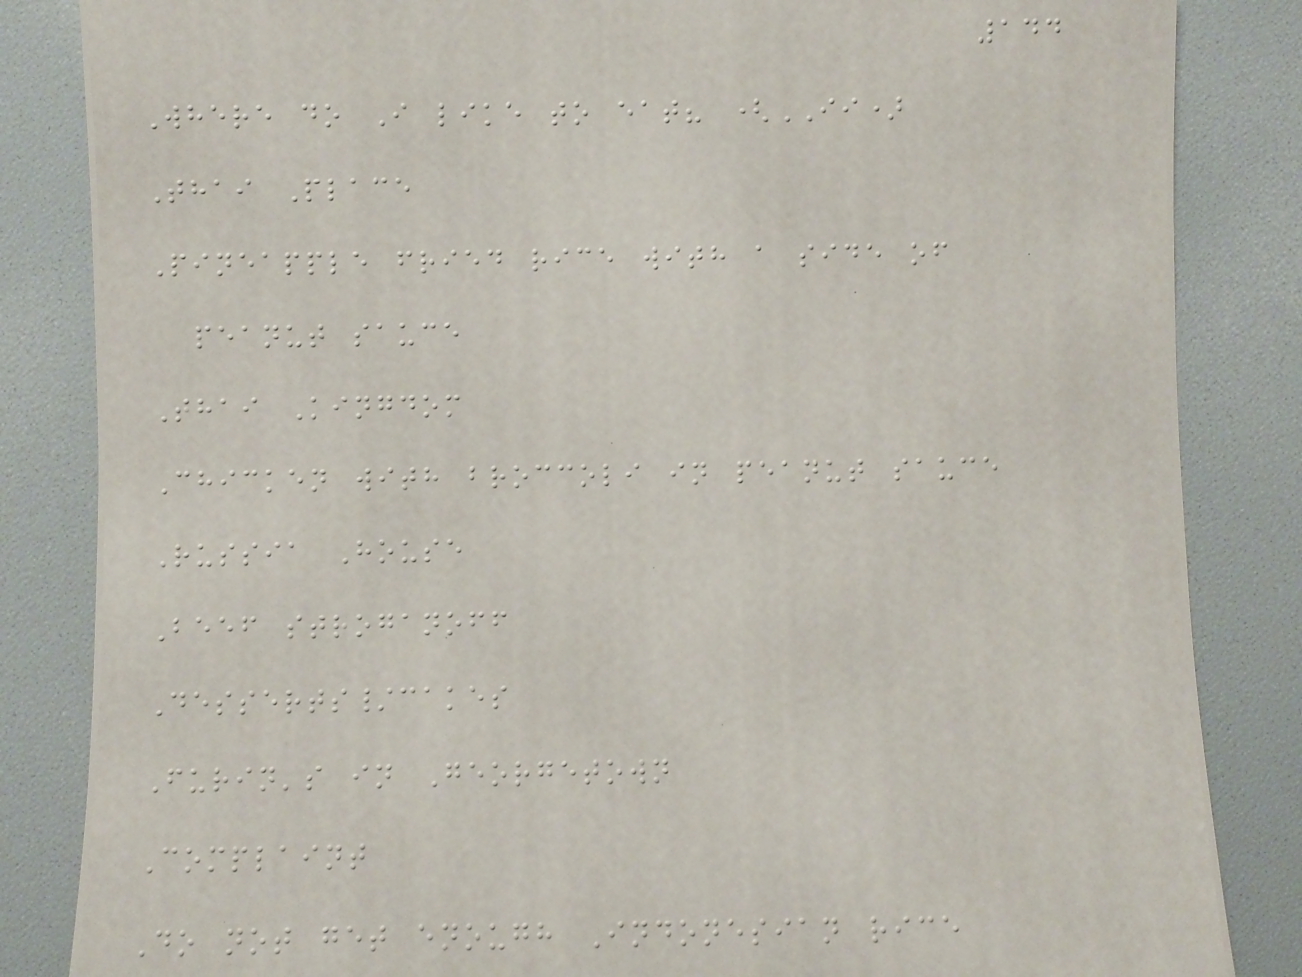144
Where do I like to eat? (II)
Thai Place
Pineapple fried rice with a side of
peanut sauce
Thai Kingdom
Chicken with broccoli in peanut sauce
Russia House
Beef stroganoff
Desserts/cakes
Furin's in Georgetown
Complaint
Do not get enough Indonesian rice
